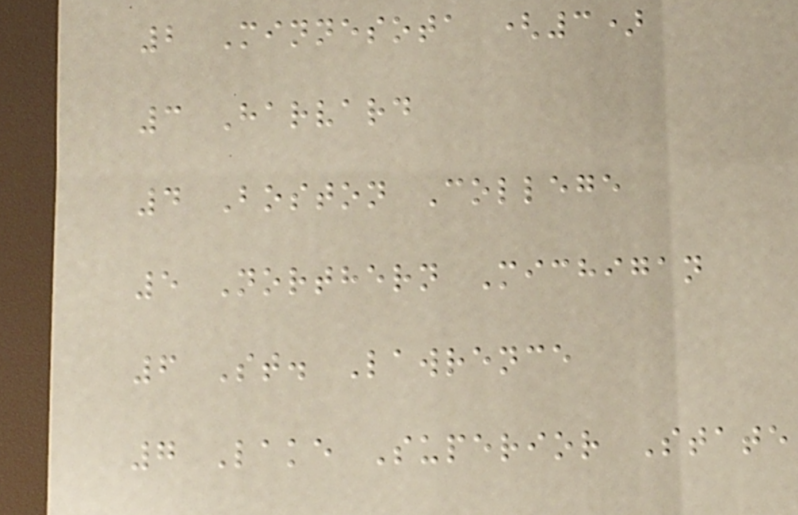2 Minnesota (3)
3 Harvard
4 Boston College
5 Northern Michigan
6 St. Lawrence
7 Lake Superior State
